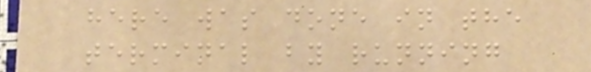here was done in the
terminal by running
